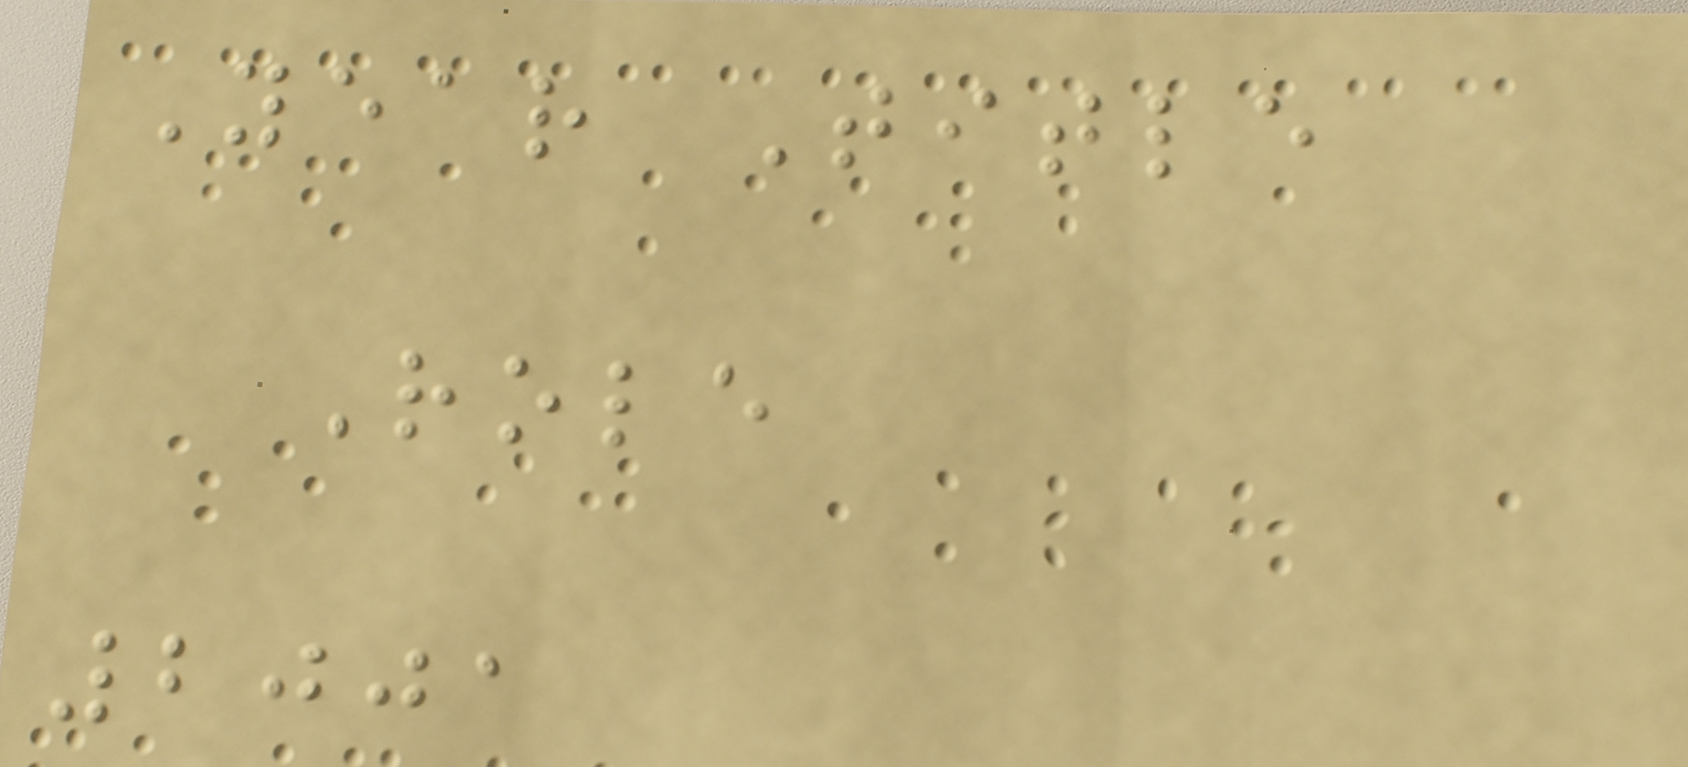Year Title
Role
2001
